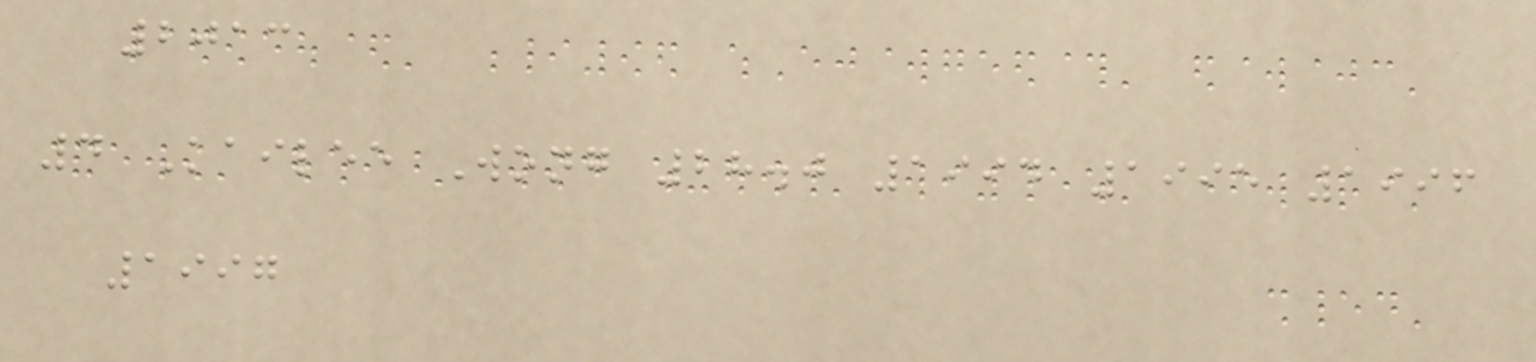2013
4 Kailee Wong 28.0 1994 1995 1996
1997
